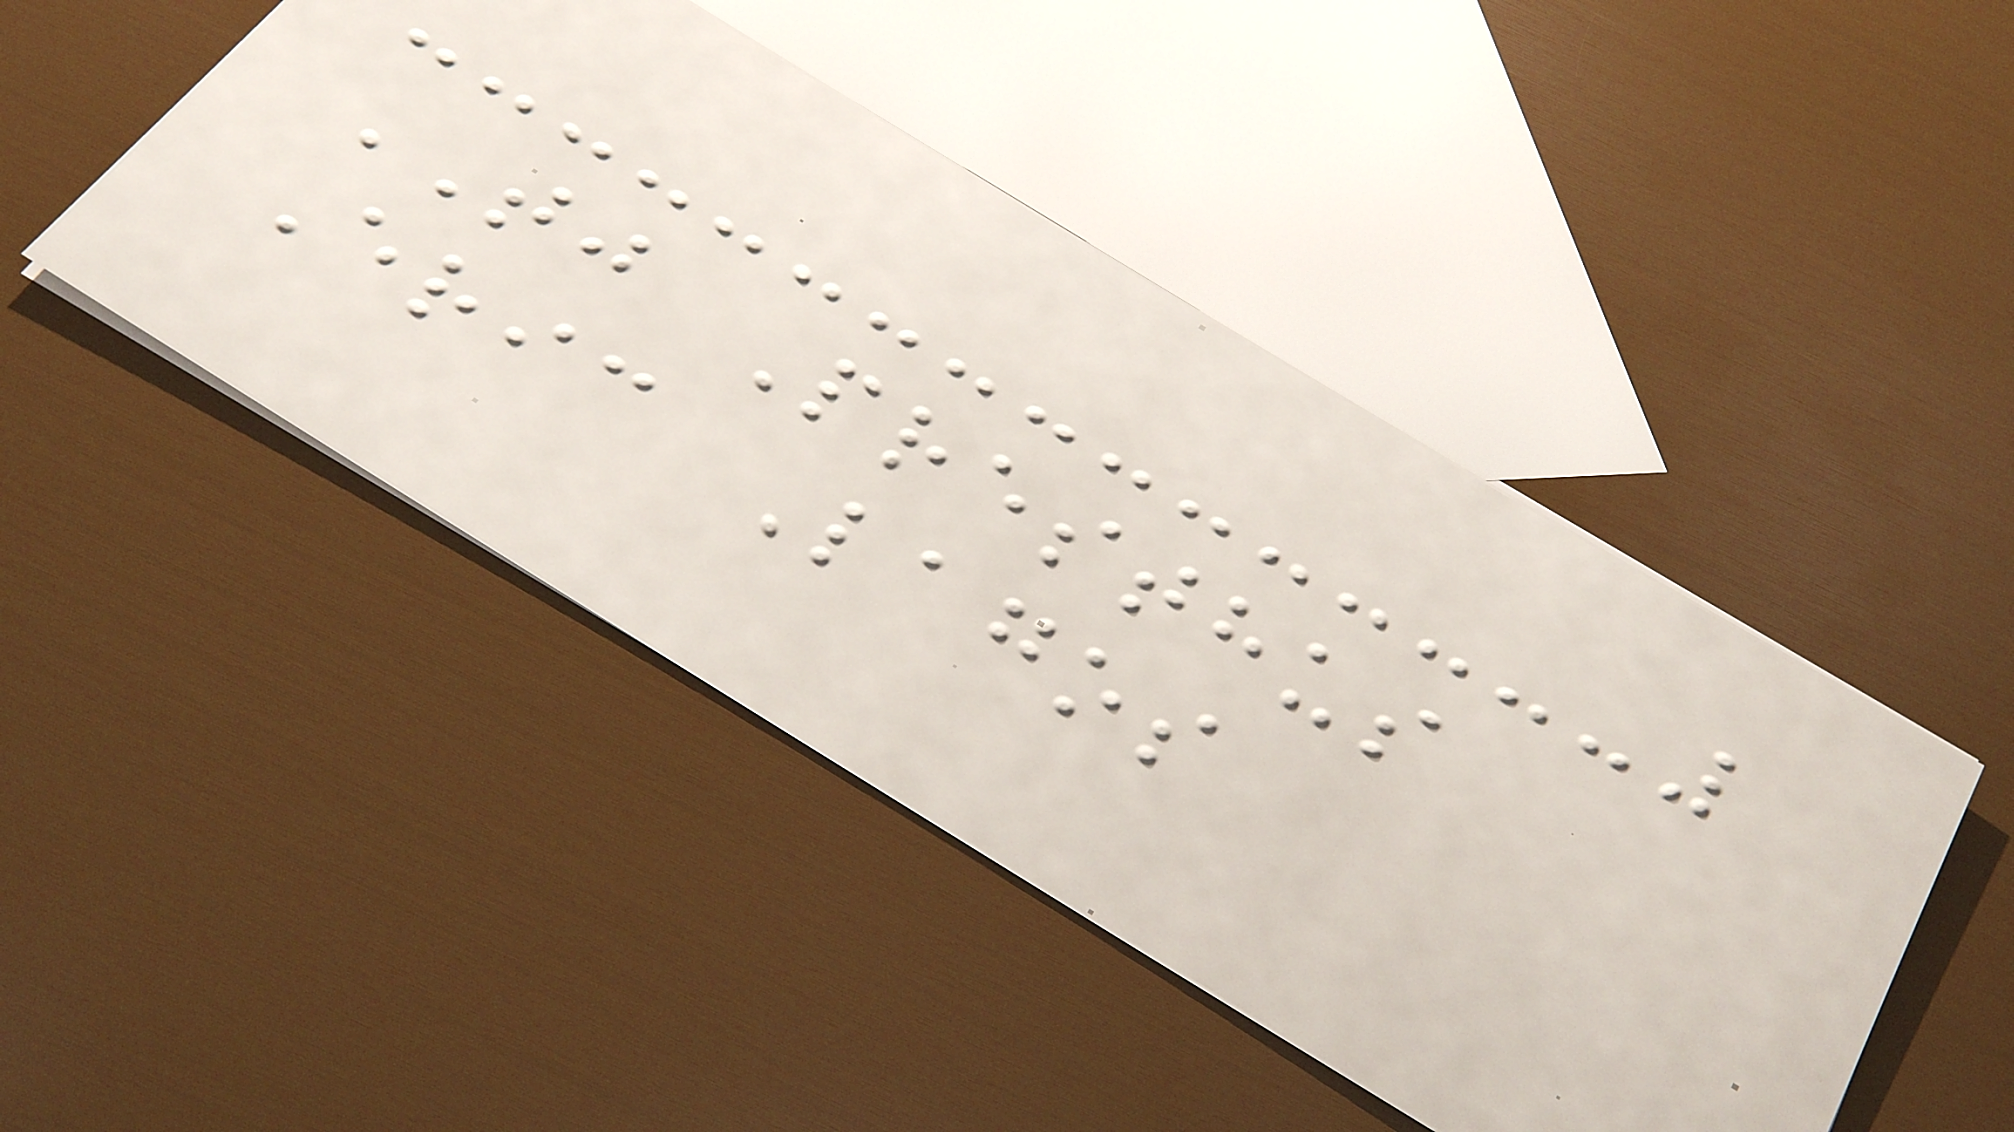TJ Presthus
Eric Lagos
